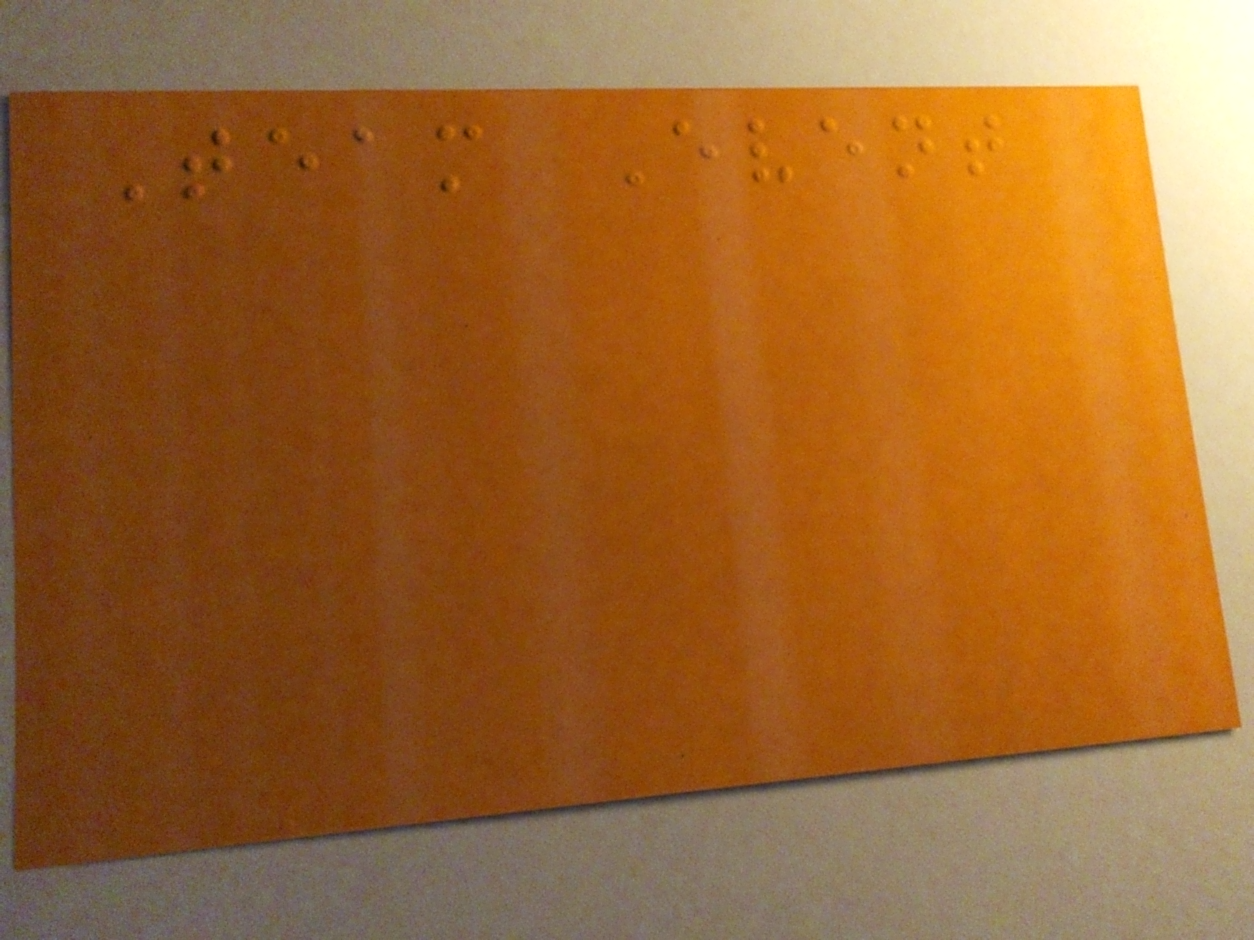Team Event
